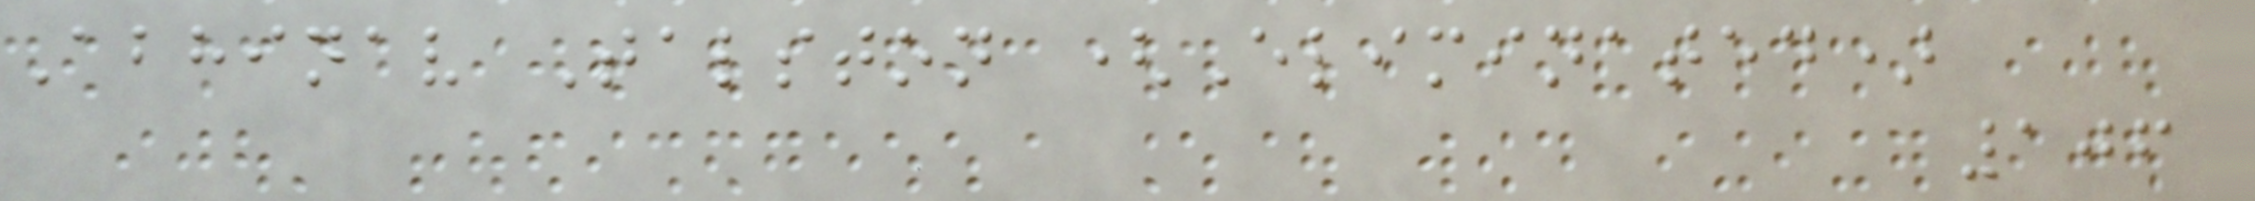Abhinav Talston (Eliminated)
106
